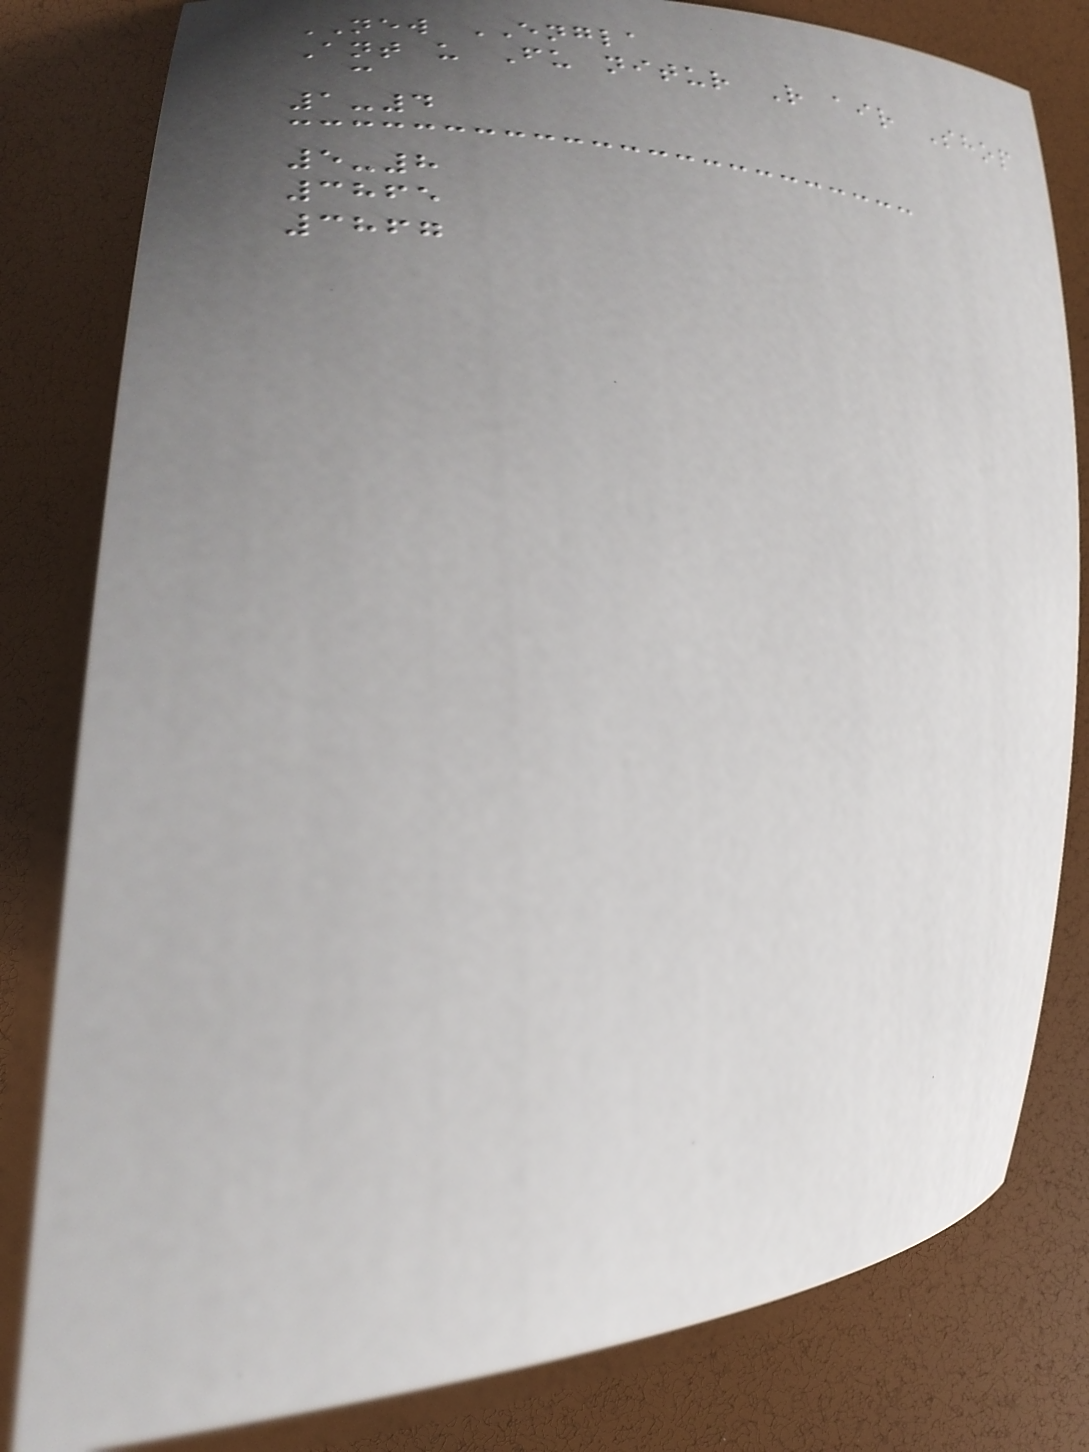NEW ENGLA
Ant u Fu nitur R air Shop
c
1-4
5-8
3865
3867
